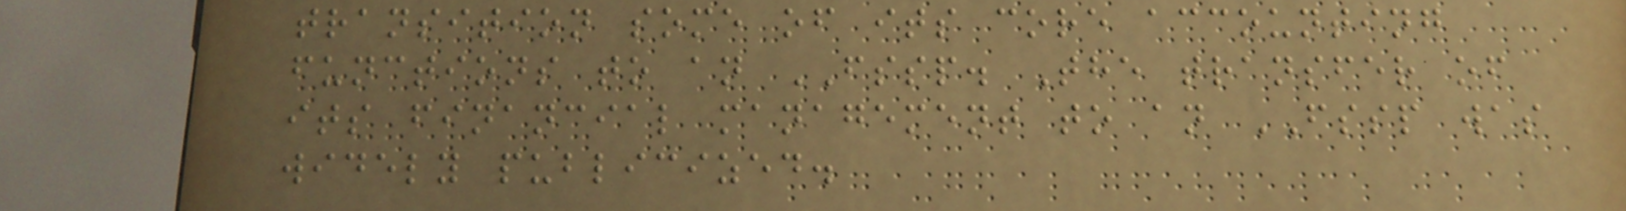transition some of its core accounting
functions to an FSSP. The transfer of
its financial management to an FSSP was
widely publicized.
